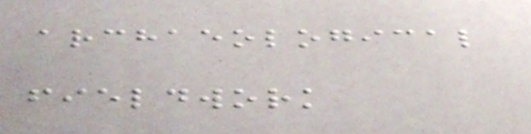archaeological
fieldwork
